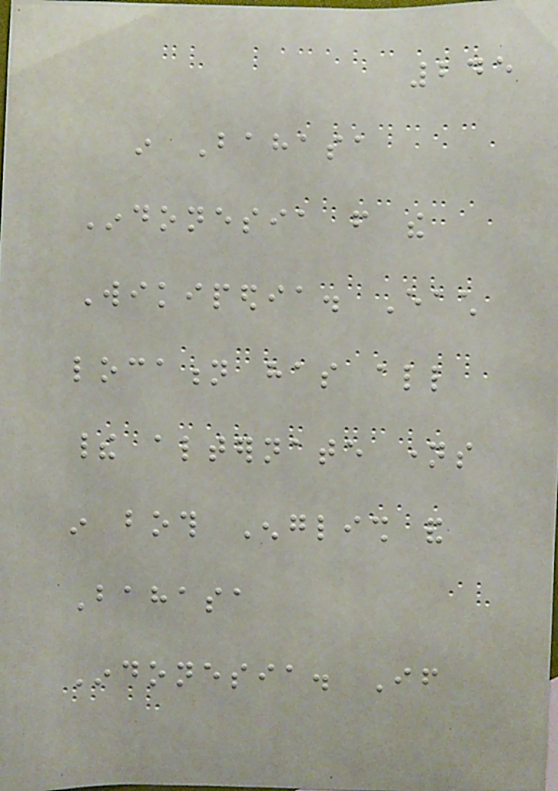245
in Bahasa
Indonesia from the
Wikipedia. Each
location has all
their alternate names
in both English and
Bahasa
Indonesia. If
